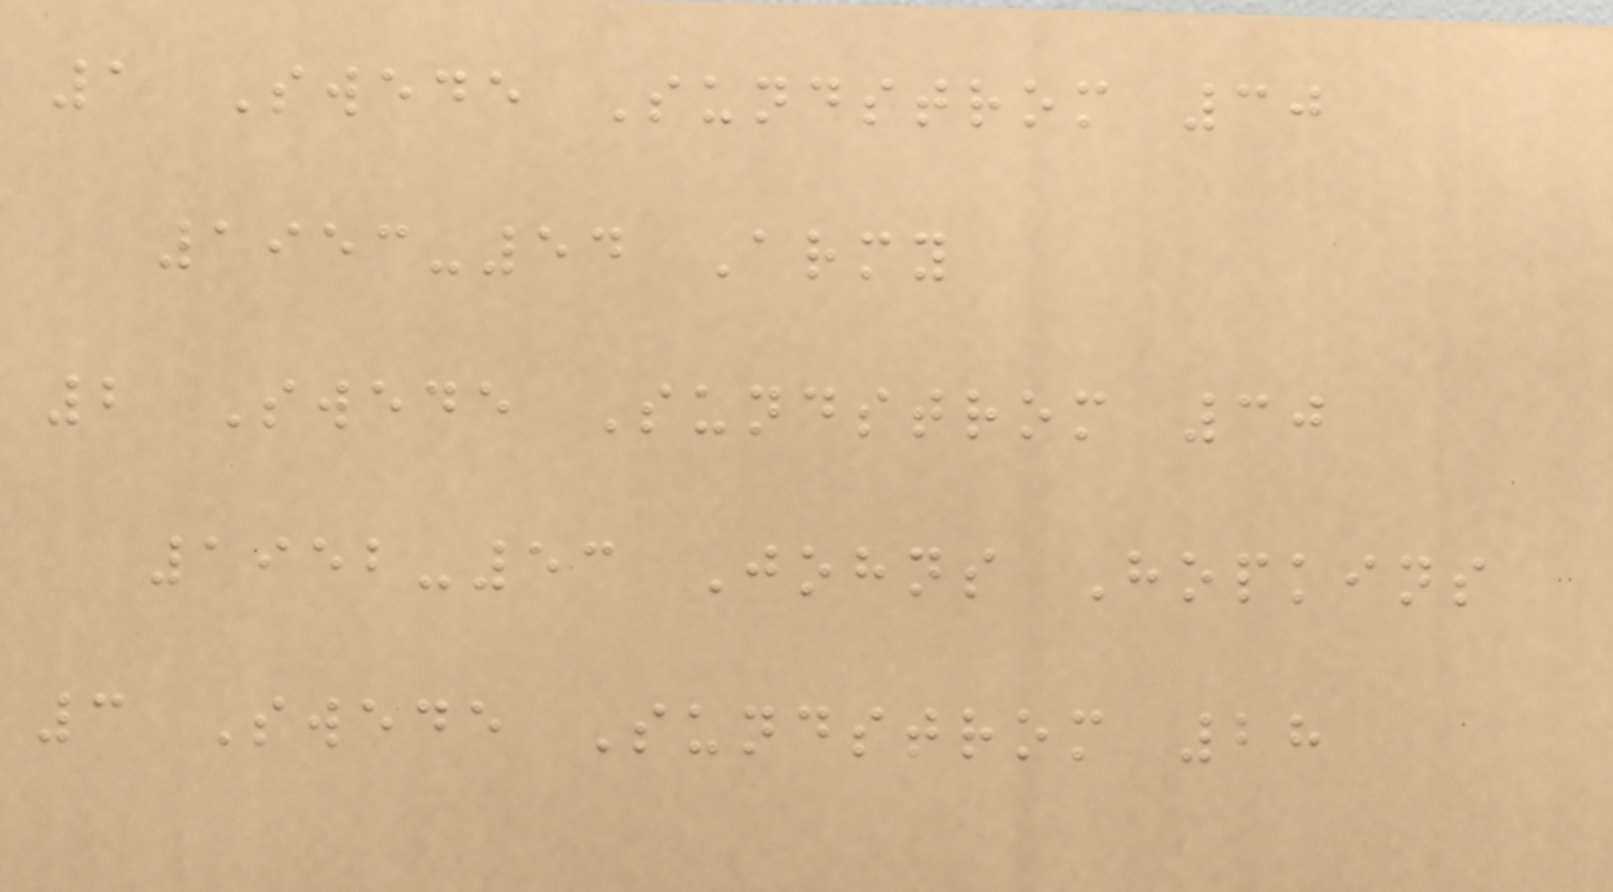1 Swede Sundstrom 30
1953-54 Army
2 Swede Sundstrom 30
1952-53 Johns Hopkins
3 Swede Sundstrom 28
